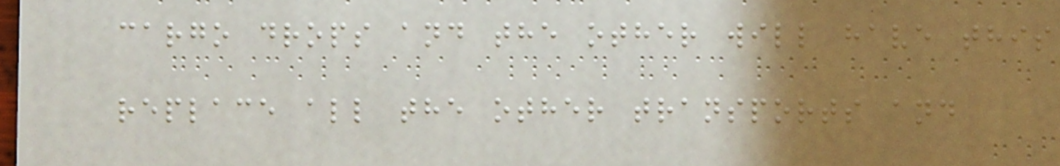cargo drops and the other will have this
replace all the other transports and
